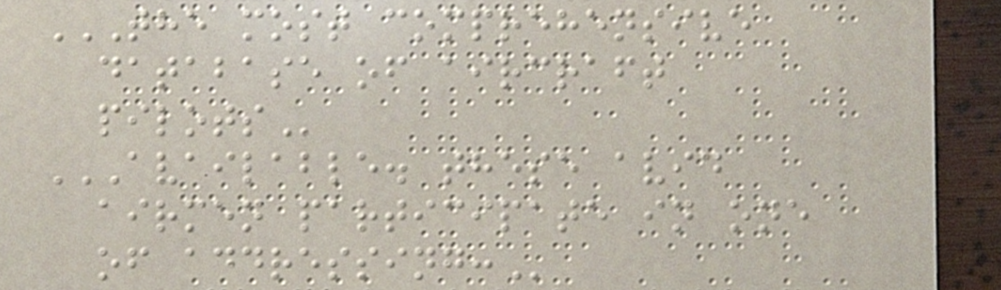THE MOST COMPREHENSIVE
DATABASE OF AIRCRAFT
PILOTS
AVAILABLE. THESE AVID
AIRMEN PARTICIPATE IN ONE
OF ADDRESSING:
